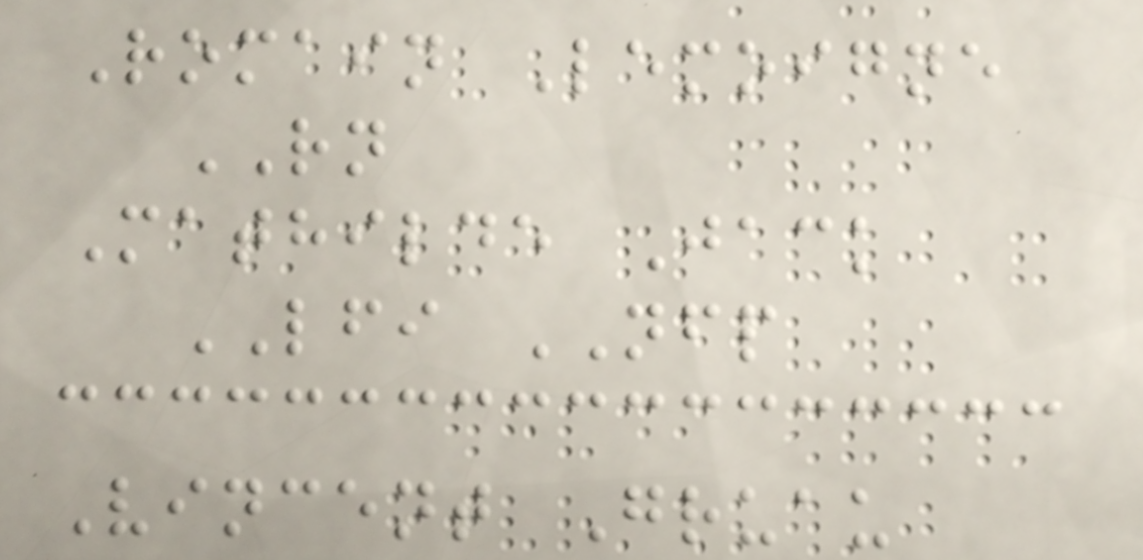Romain Lemoigne
RN
Mathilde Jack
LFI NFP
Vincent Gruau
